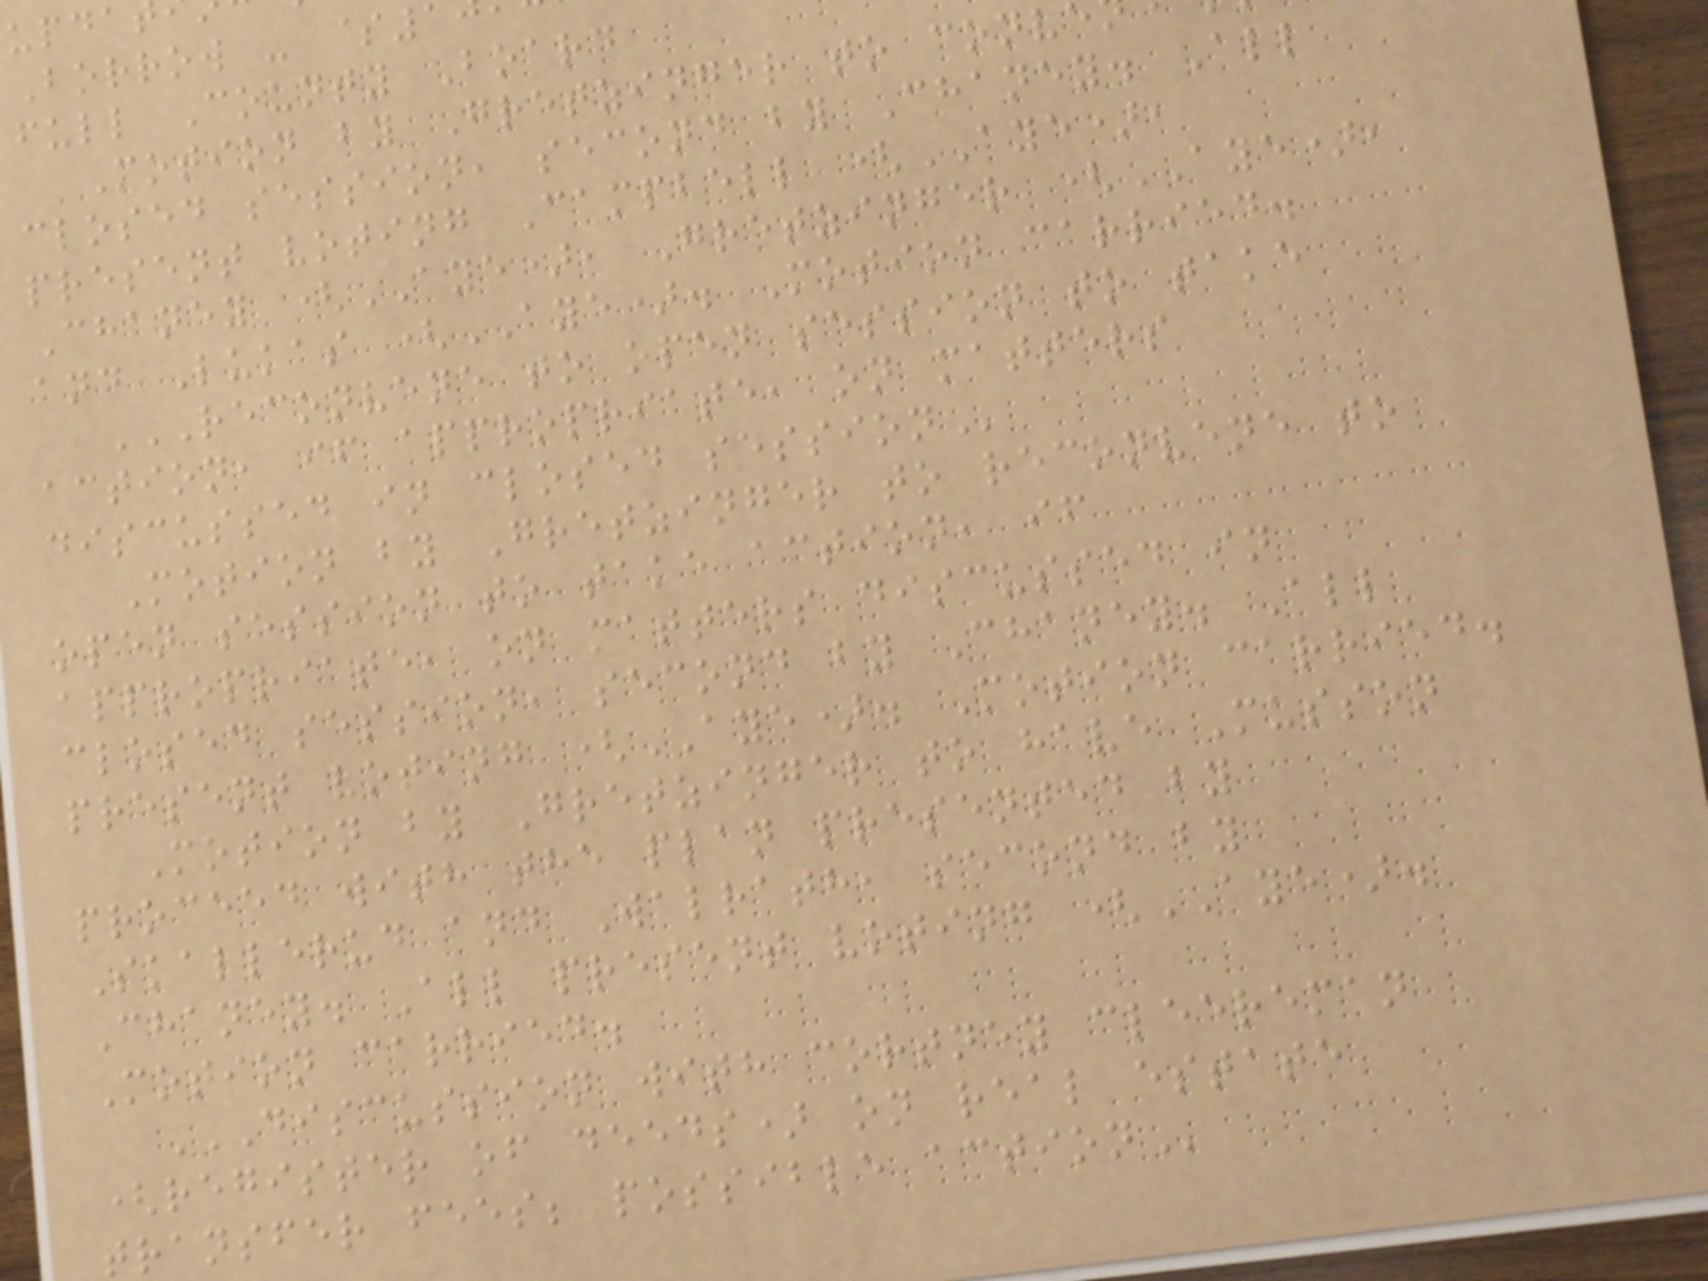Borrow - $1
full County Board
Motion by Gretzinger to conv
closed session, second by Chaney. All
present voting Campbell (AYE),
Chaney (AYE), Gretzinger (AYE),
and Lukas (AYE). Motion carried.
RECONVENE TO OPEN SESSION TO TAKE
action, if appropriate, on matters
discussed in closed
Motion by Gretzinger to reconvene to
open session to take action, if
appropriate, on matters discussed in
closed session, second by Chaney. All
present voting (AYE). Motion carried.
Motion by Gretzinger to have Musson
proceed with the plan presented by
Skallerud and Walrath, second by
Chaney. All present voting (AYE).
Motion carried.
DISCUSSION WITH CORTNEY CLEEREMAN
(register of deeds) on real estate
transfer fees; possible
